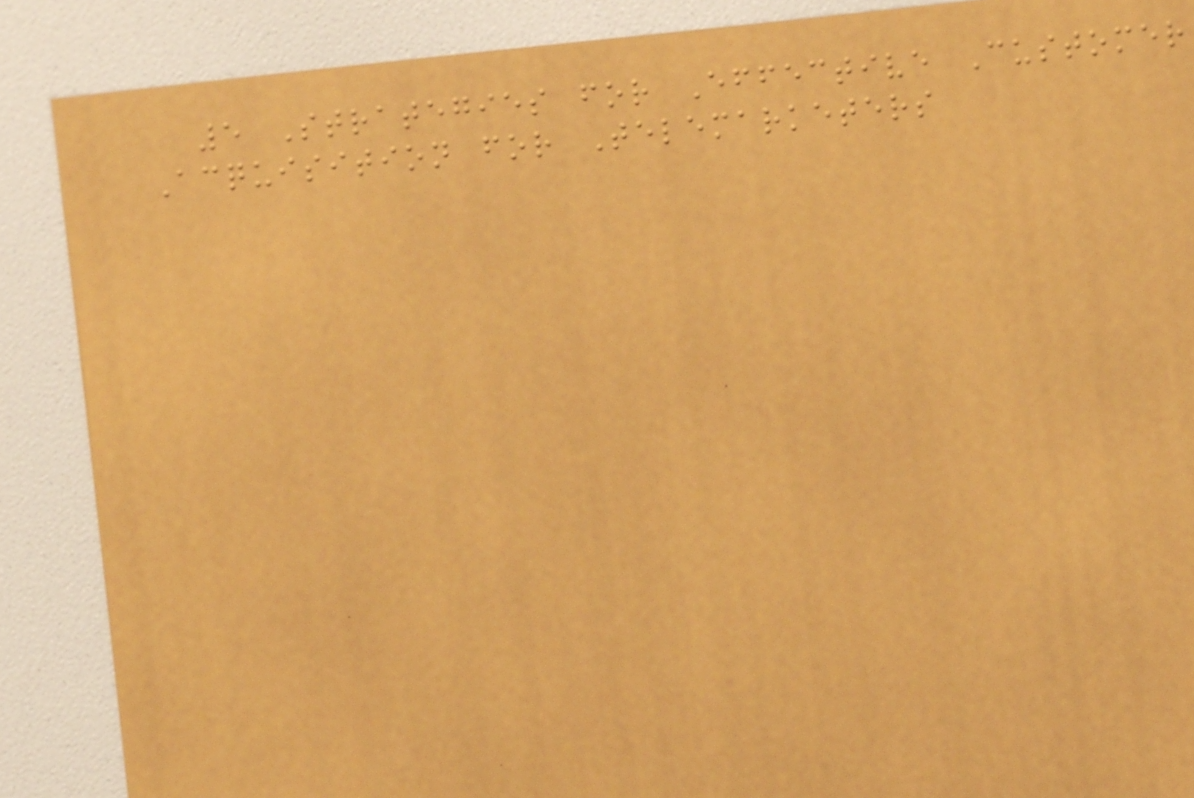5 Strategies for Effective Customer
Acquisition for Telemarketers
